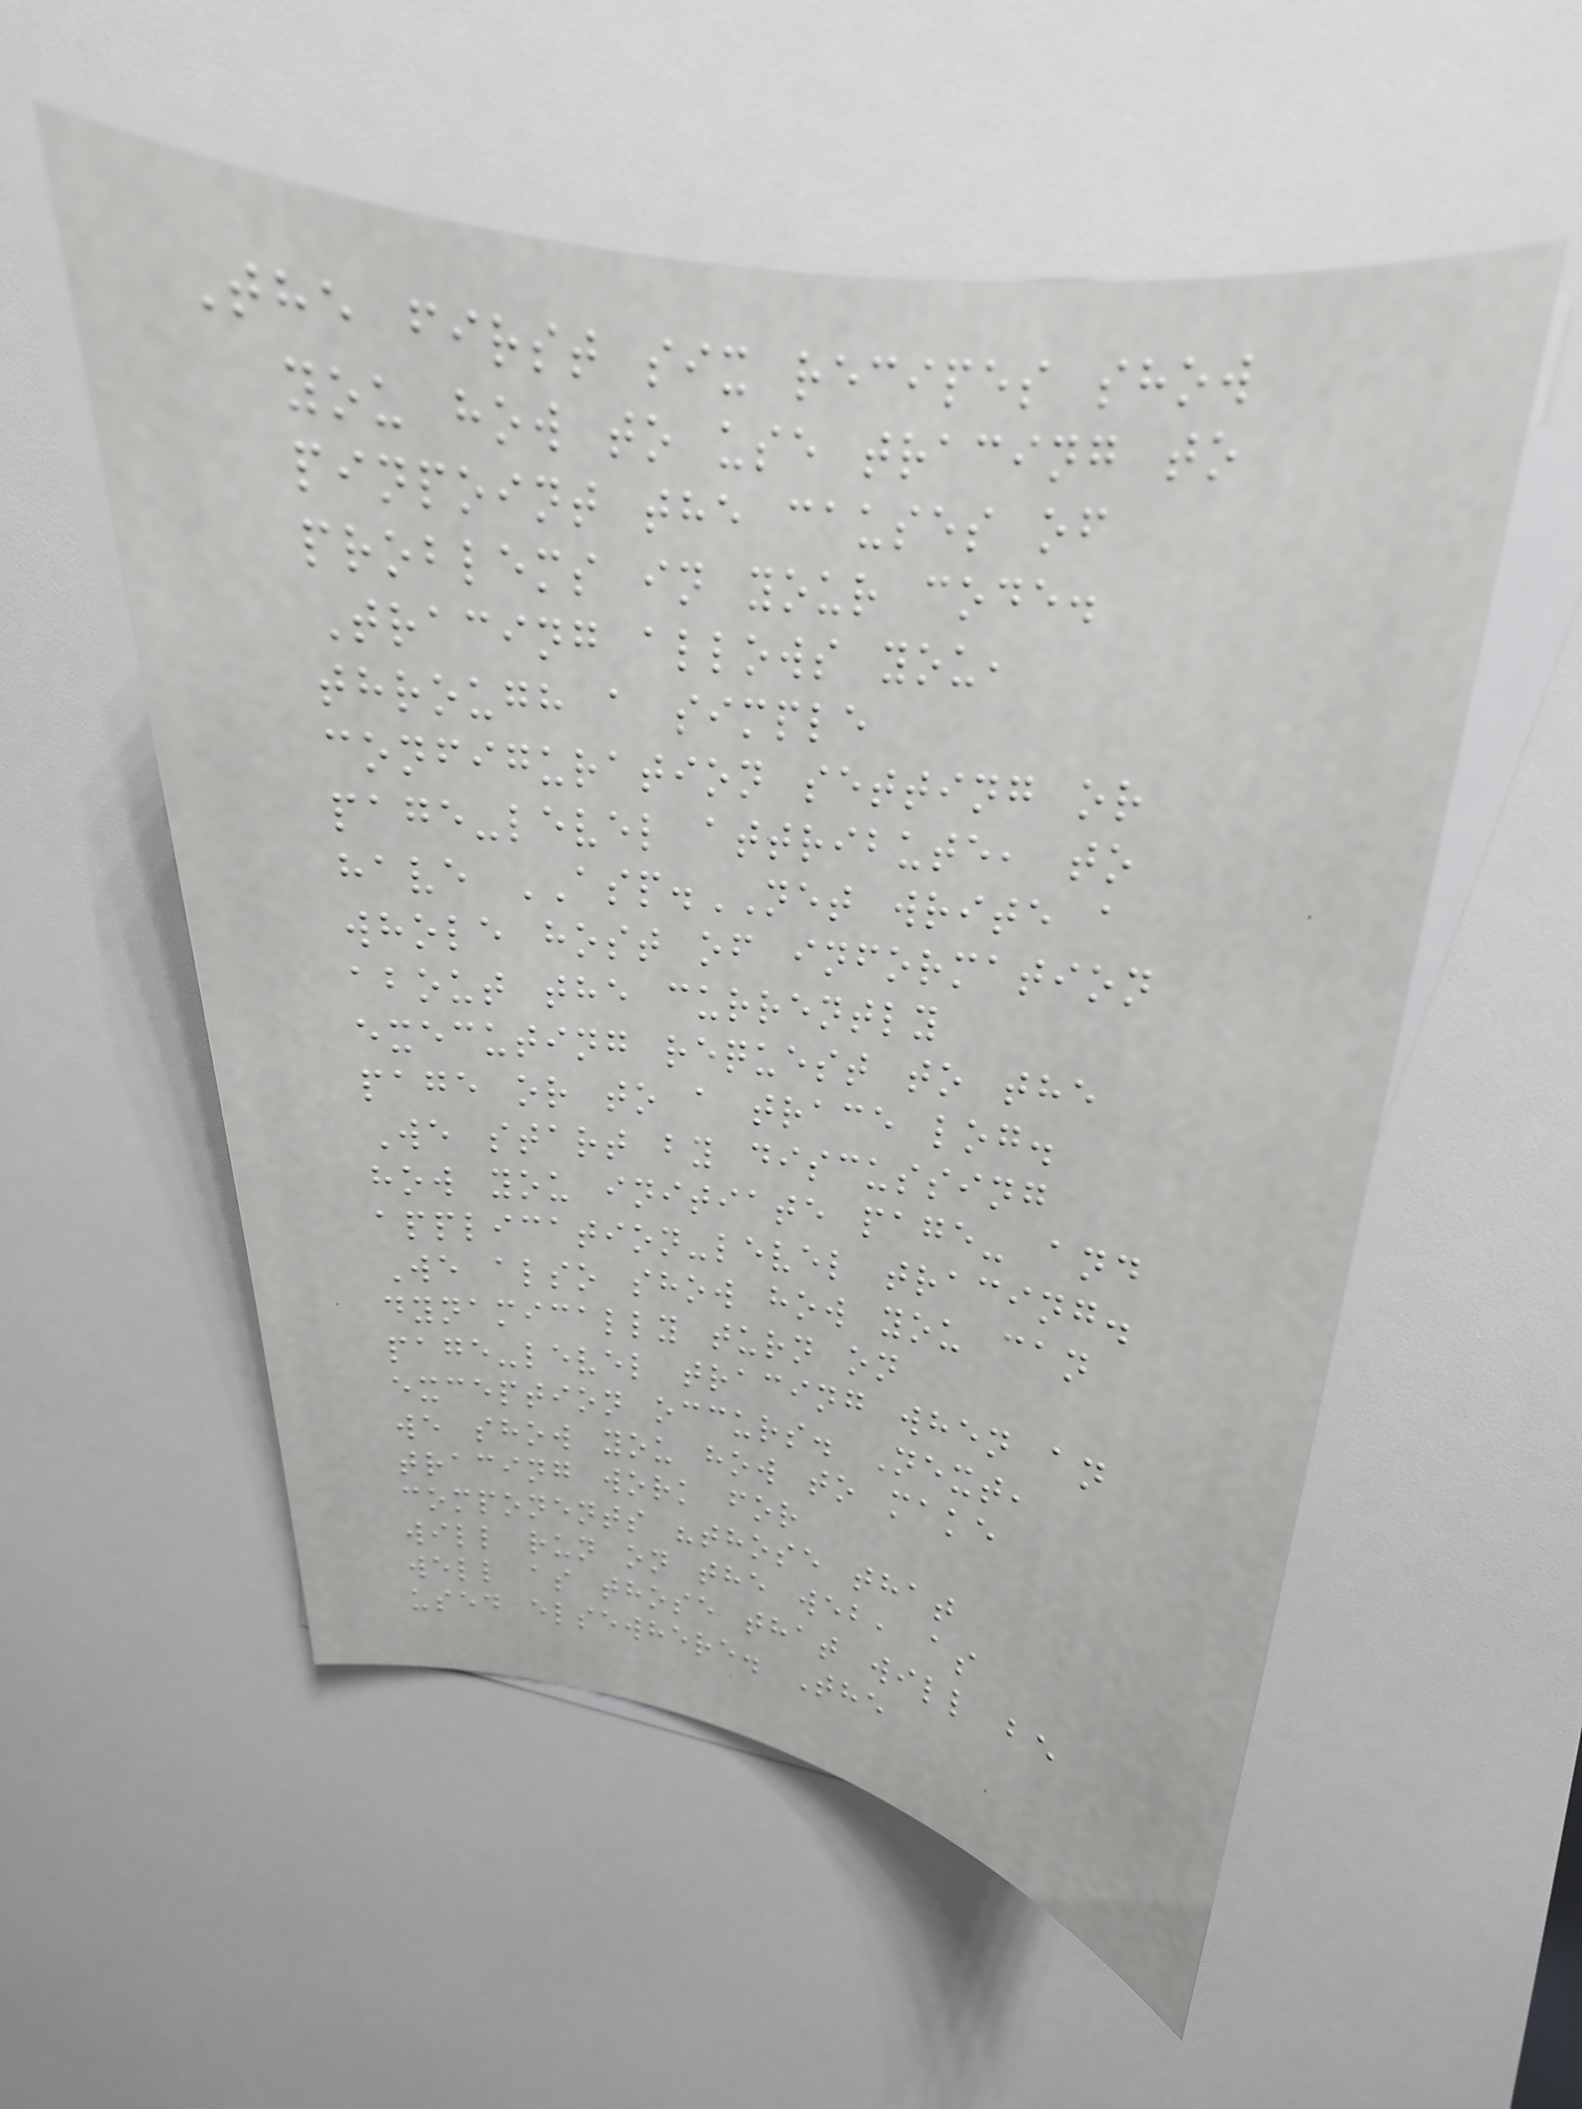The first six recipes show
you how to use tracing to
pinpoint the causes of
problems in your code.
Tracing allows you,
through a simple
configuration setting or
page-level attribute, to
have ASP.NET write a
whole host of information
about the currently
executing request to the
page or to a trace log.
We start by discussing
how you initiate page- and
application-level tracing.
We also show how you can
dynamically turn on
page-level tracing when an
exception occurs. Next,
we show you how to make
tracing work for
components "those that
will run on the web, as
well as those that will be
used elsewhere. The
